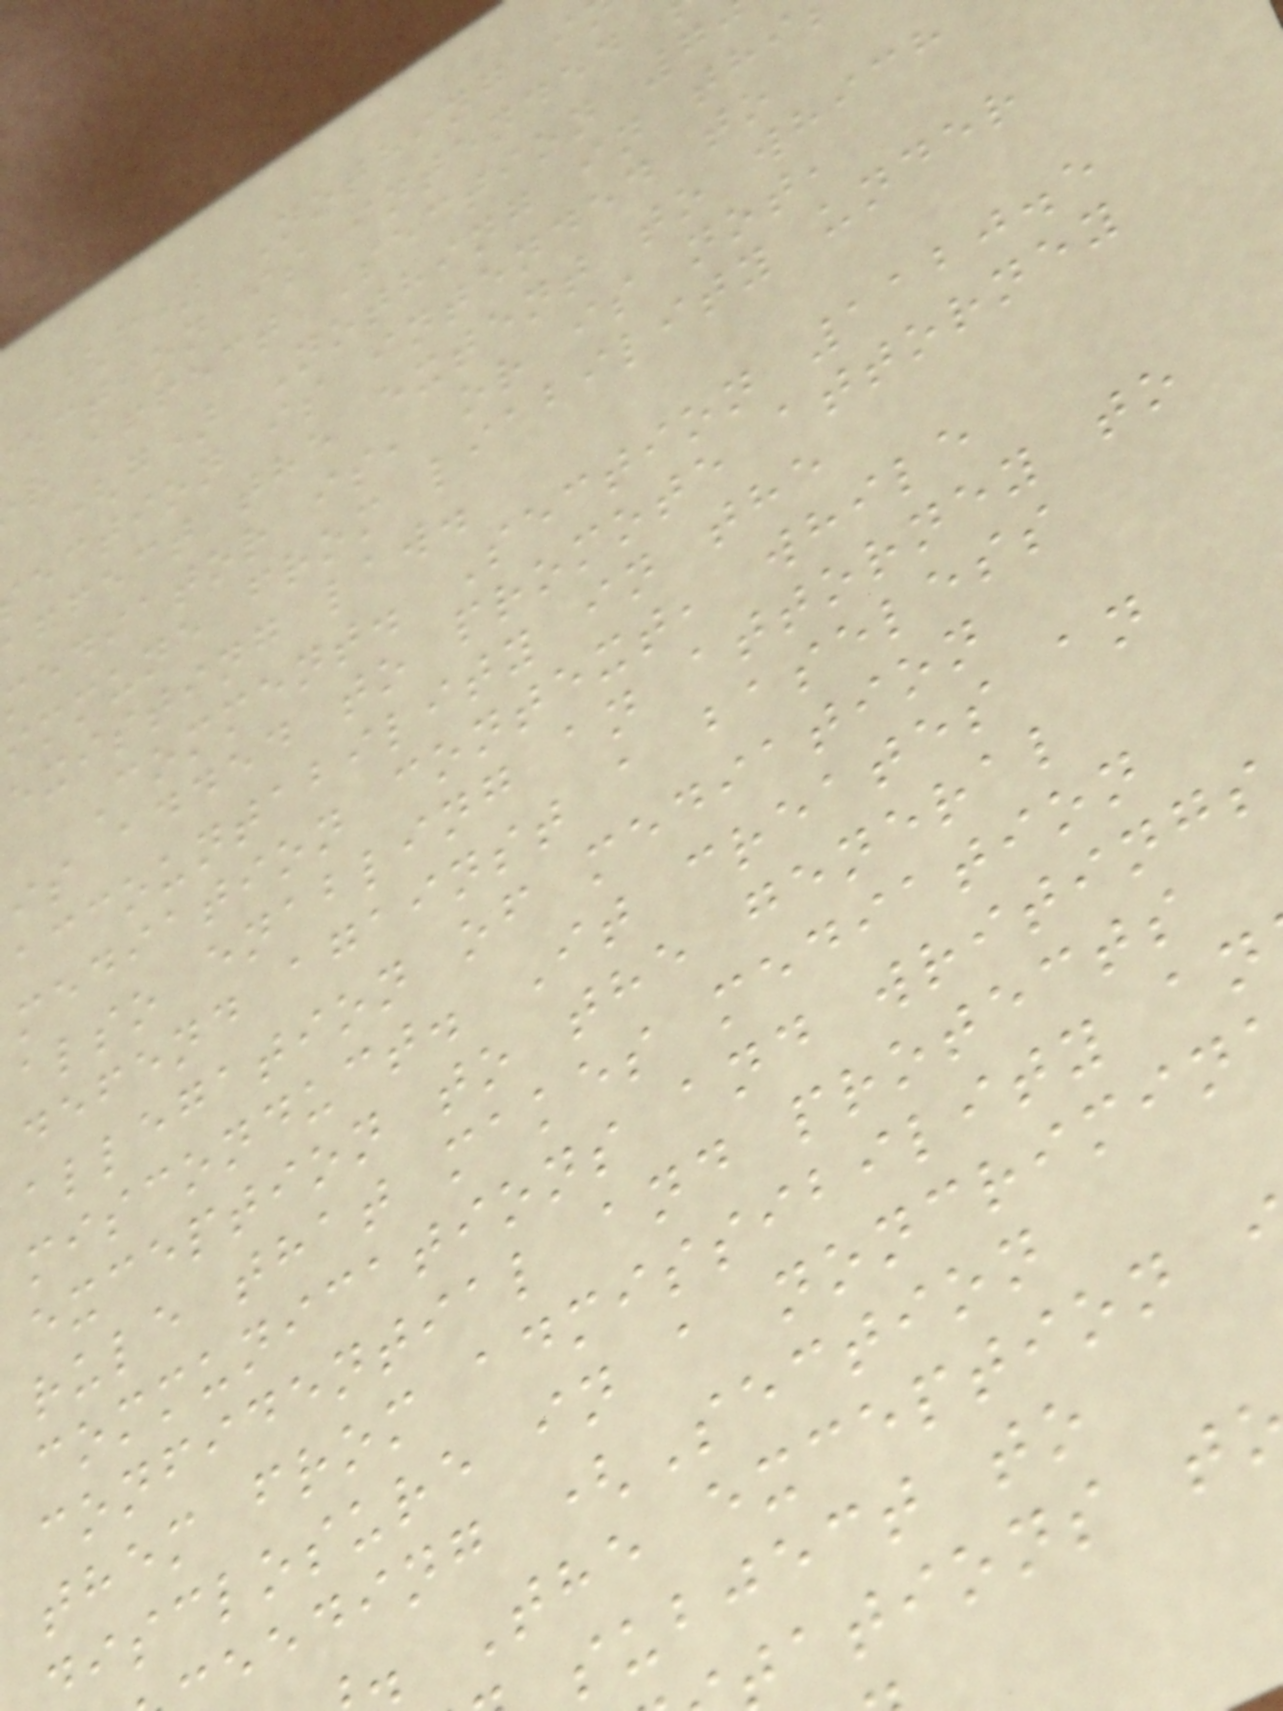(f) Nothing i
ection is intended
r affect Section 7
(g) Nothing in thi
ection is intended to
ffect the extent to which
mediator is, or is not,
immune from liability under
existing law.
Comment. Section 1120.5
is added to promote attorney
accountability in the
mediation context, while
also enabling an attorney to
defend against a baseless
allegation of mediation
misconduct. It creates an
exception to the general
rule that makes mediation
communications and writings
confidential and protects
them from admissibility an
isclosure in a noncrimin
eeding (Section
The exception
subject to
ations t
